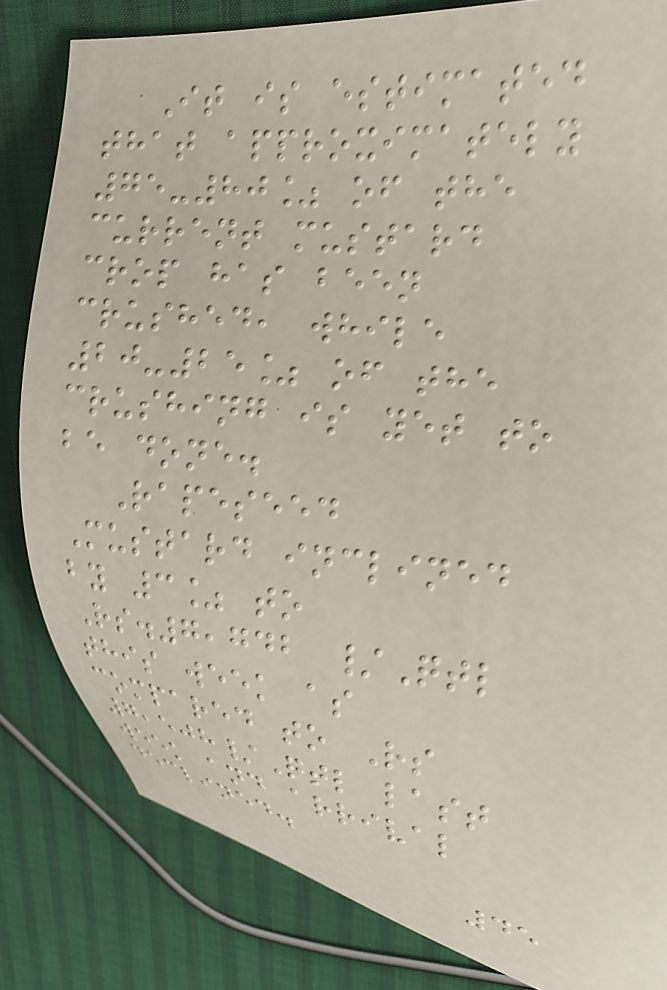It is estimated
that approximately
75-80% of the
current mustard
crop has been
crushed, while
20-25% of the
crushing is yet to
be done.
Rapeseed
Mustard inclined
by 3% to
Rs.7,742 /Qtl
this week as
compared to Rs
7,508/Qtl last
week and arrival
declined.
45
